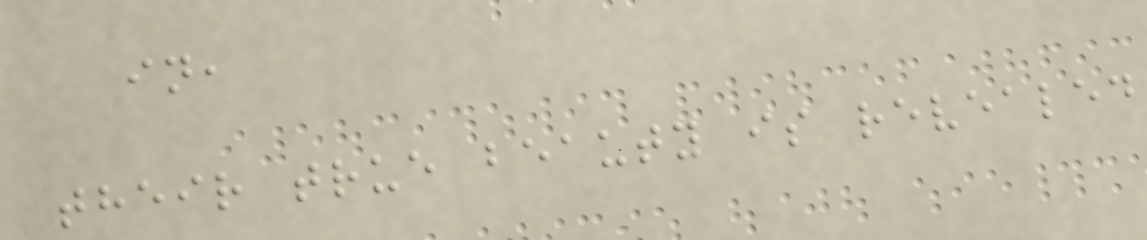in,
their true beauty is revealed
